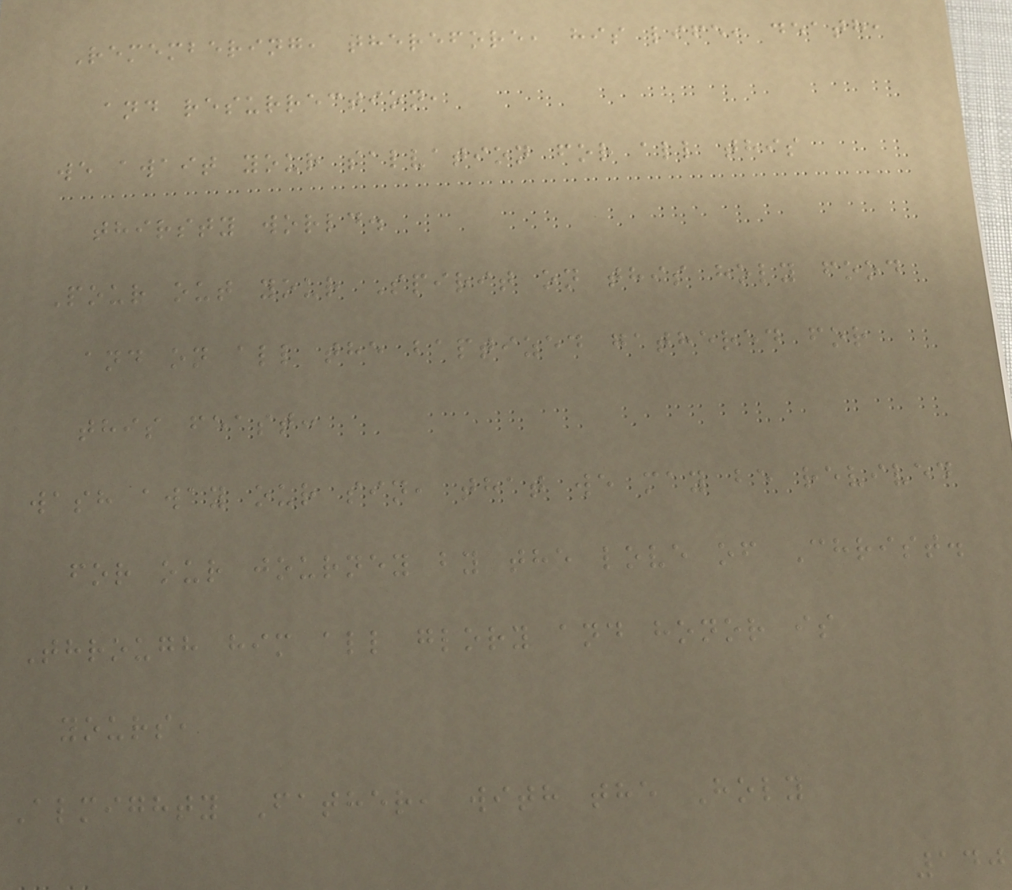Remembering, therefore, his life, death,
and resurrection,
we await your salvation for all this
thirsty world.
Pour out your Spirit on this holy food
and on all the baptized gathered for
this feast:
wash away our sin, that we may be revived
for our journey by the love of Christ.
Through him all glory and honor is
yours,
Almighty Father, with the Holy
140
